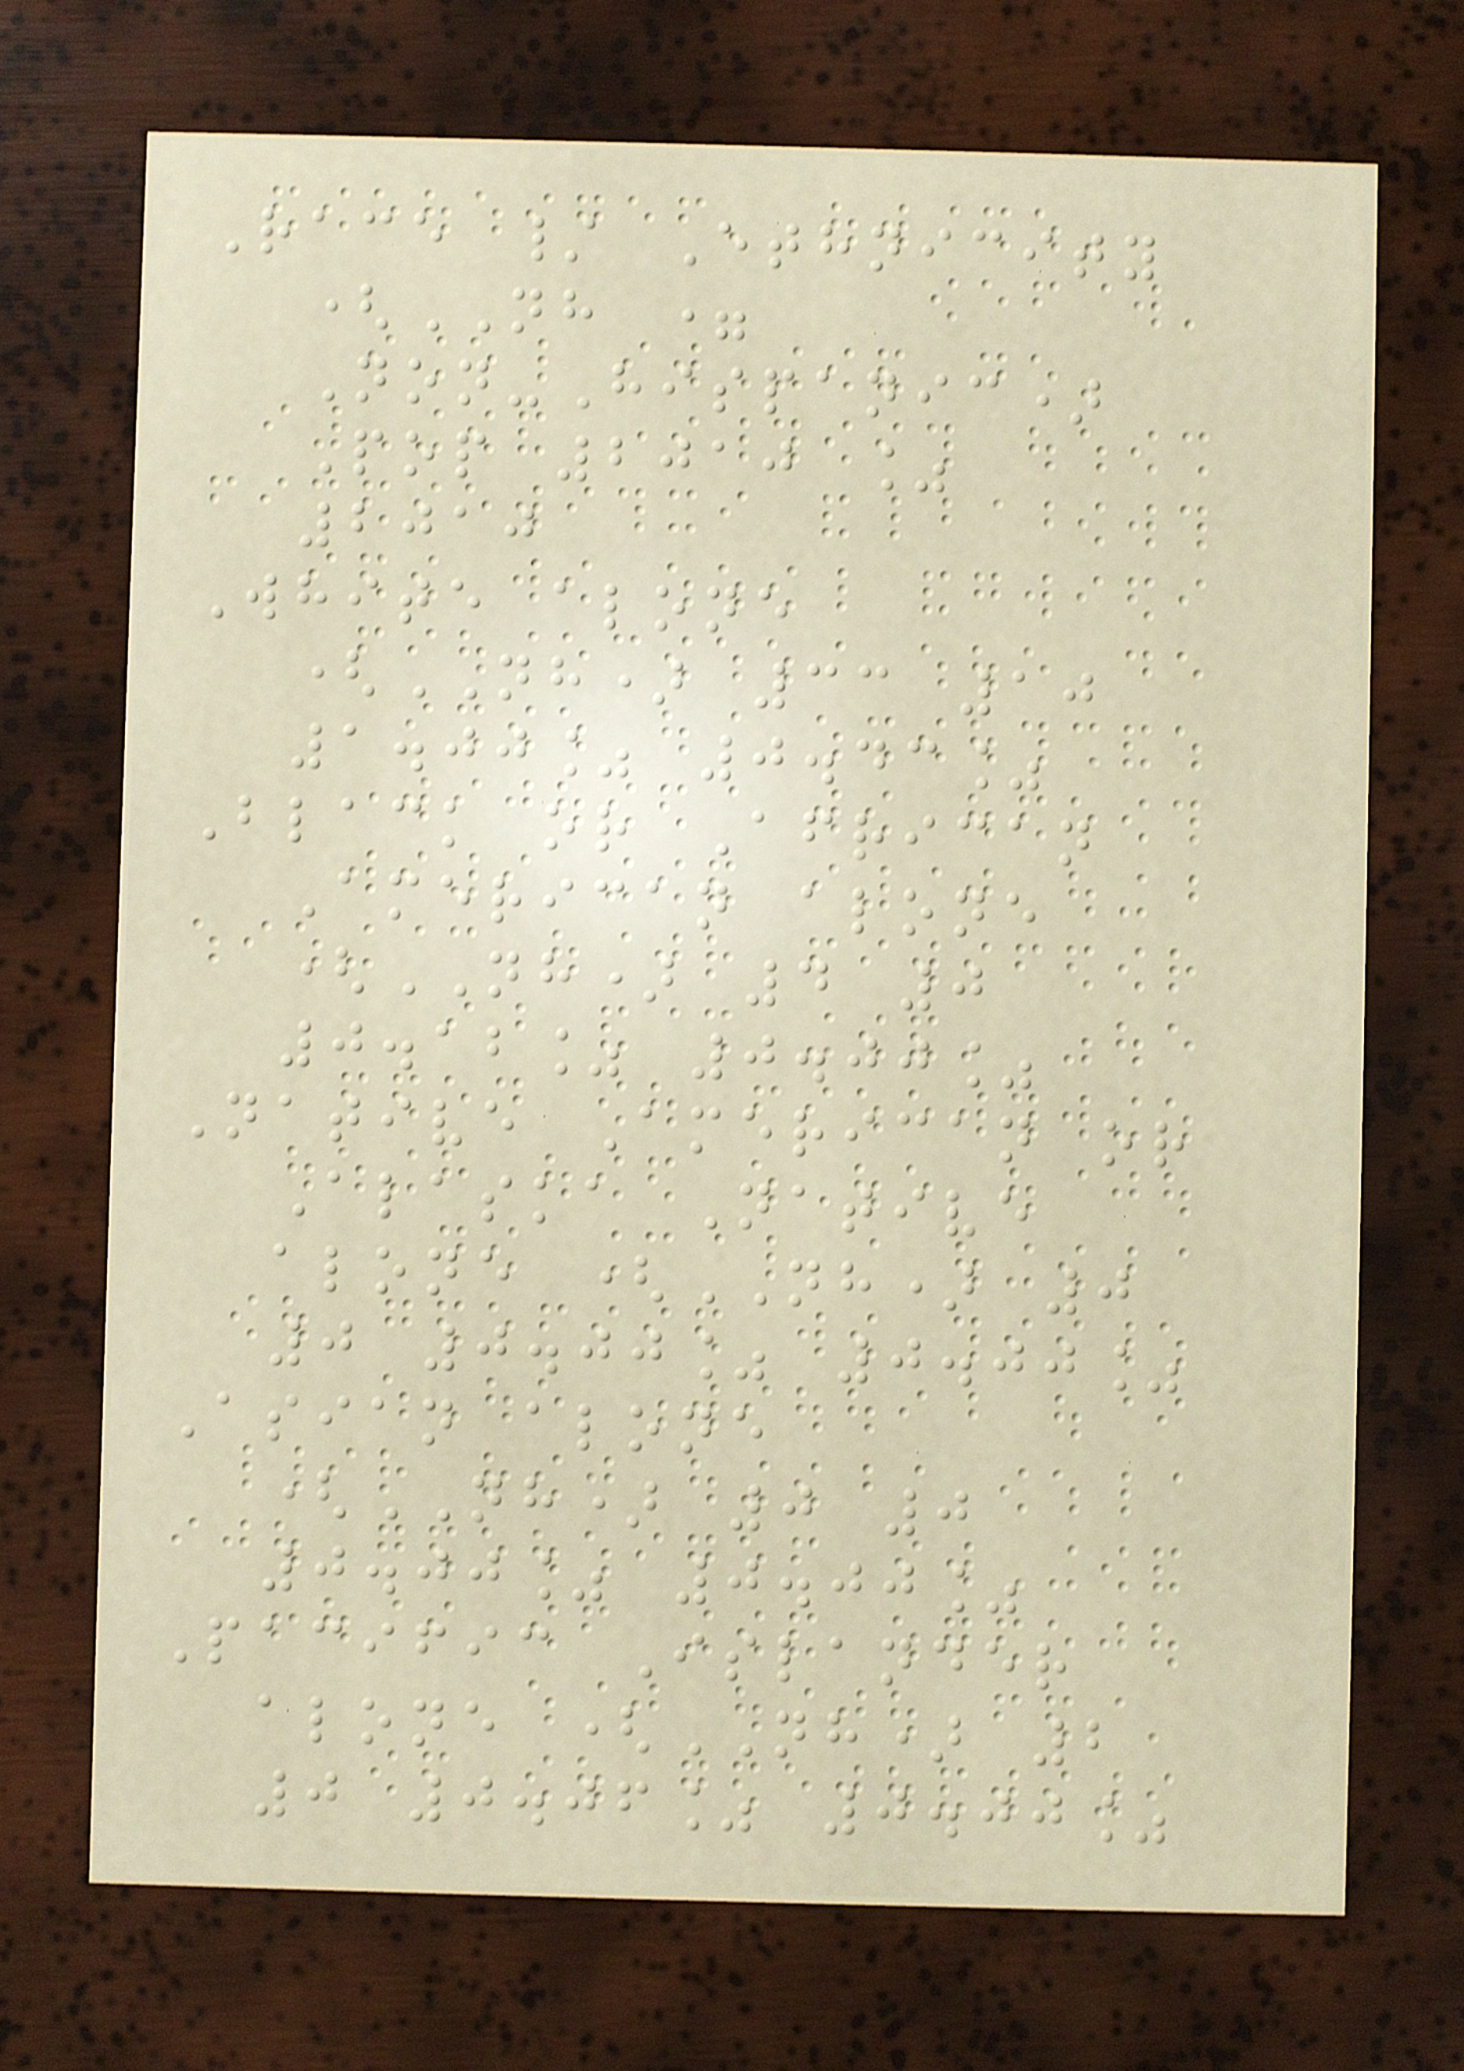Race / Ethnicity
(NH =
Non-Hispanic)
Pop 2010 %
2010
White alone
(NH) 33 10
1.00% 0.43%
Black or African
American alone
(NH) 4 0
0.12% 0.00%
Native American or
Alaska Native
alone (NH) 0
0 0.00% 0.00%
Asian alone
(NH) 0 0
0.00% 0.00%
Pacific Islander
alone (NH) 2
0 0.06% 0.00%
